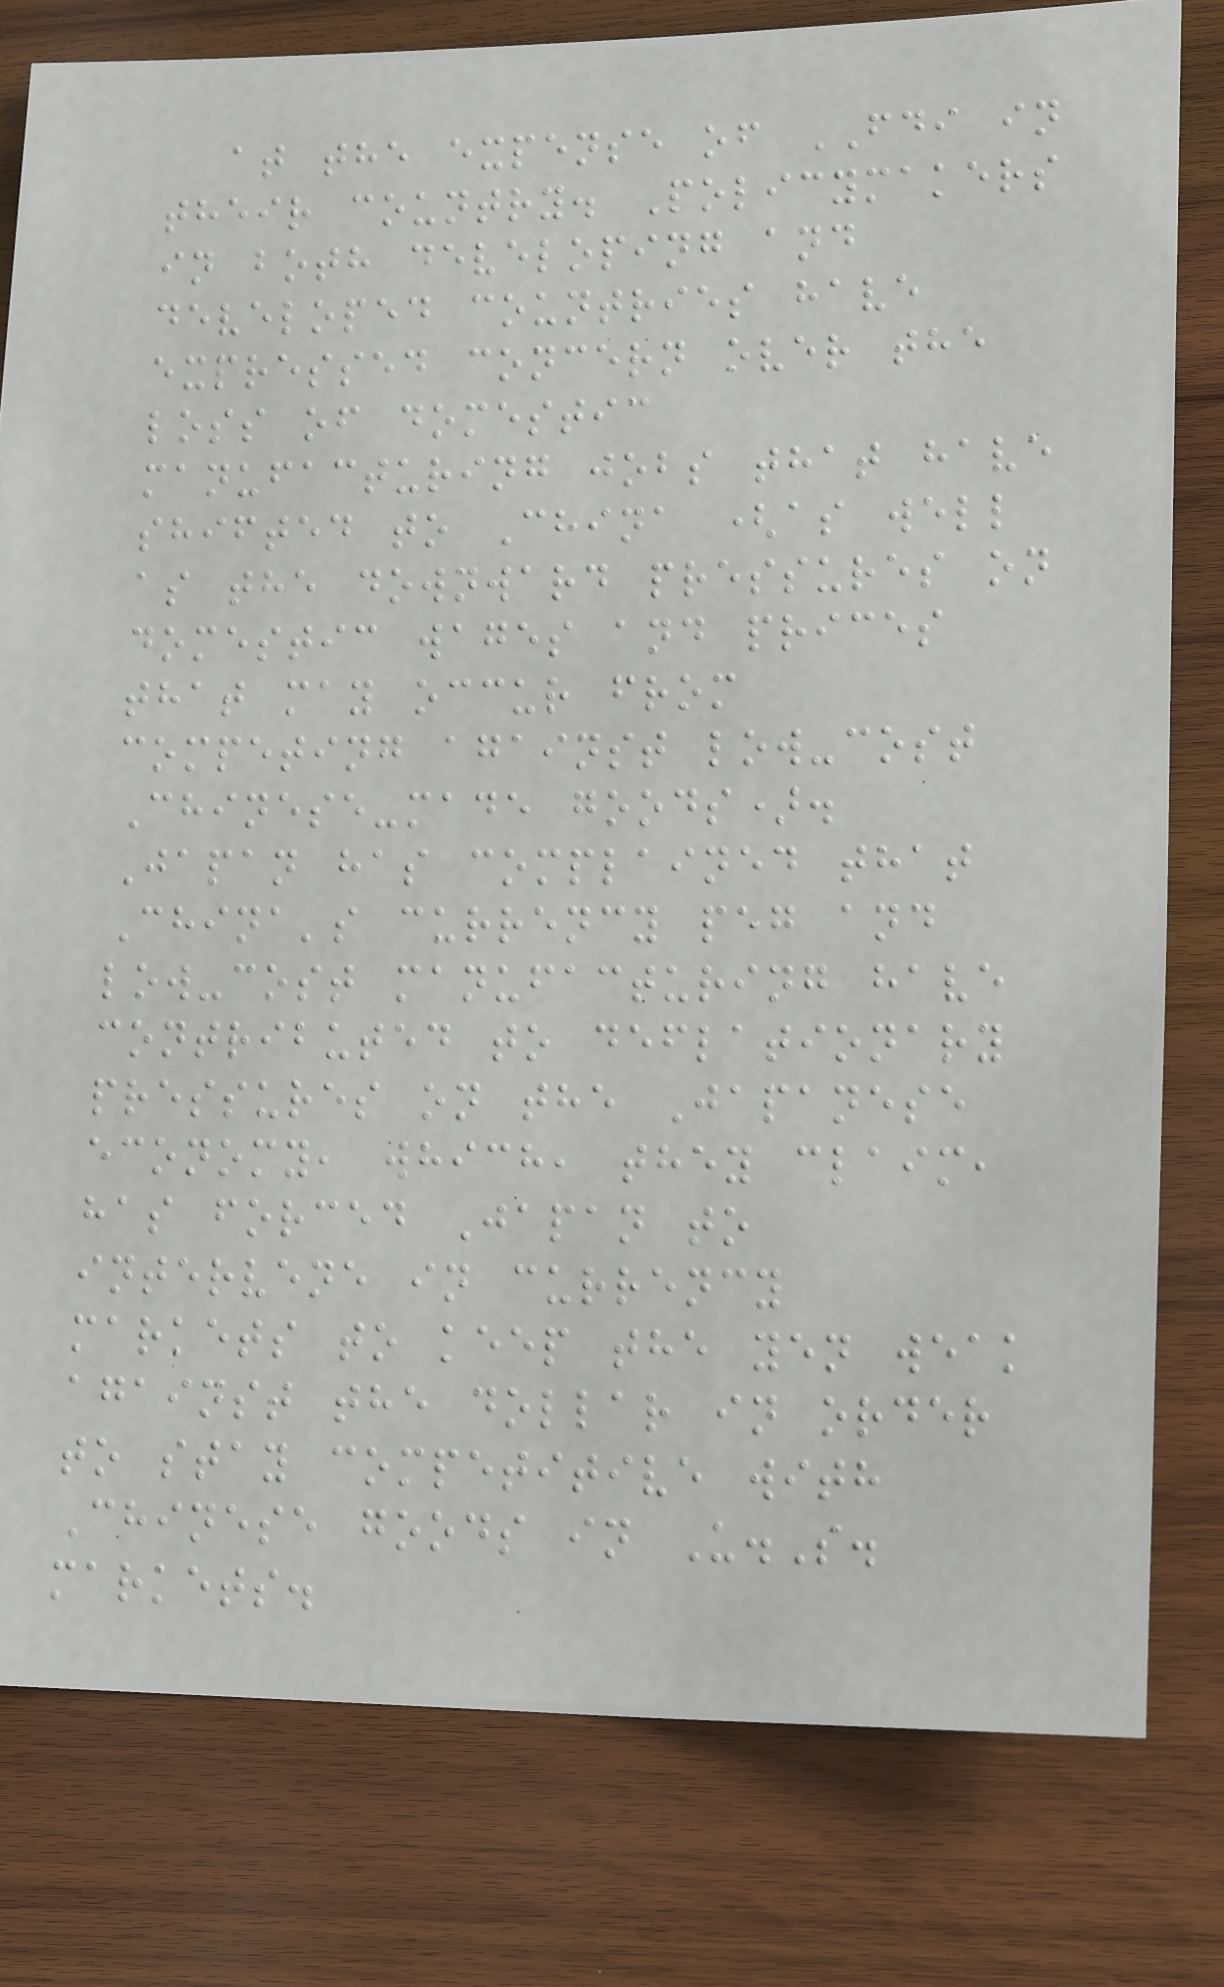at the expense of FDI in
their country. Policymakers
in both developing and
developed countries have
expressed concern over the
loss of domestic
manufacturing jobs that have
shifted to China (as well
as the downward pressures on
domestic wages and prices
that may occur from
competing against low-cost
Chinese-made goods).
Japan has complained that
China's currency peg and
low-cost manufacturing have
contributed to deflationary
pressures on the Japanese
economy, which, they claim,
has forced Japan to
intervene in currency
markets to keep the yen weak
against the dollar in order
to stay competitive with
Chinese goods in U.S.
markets.
